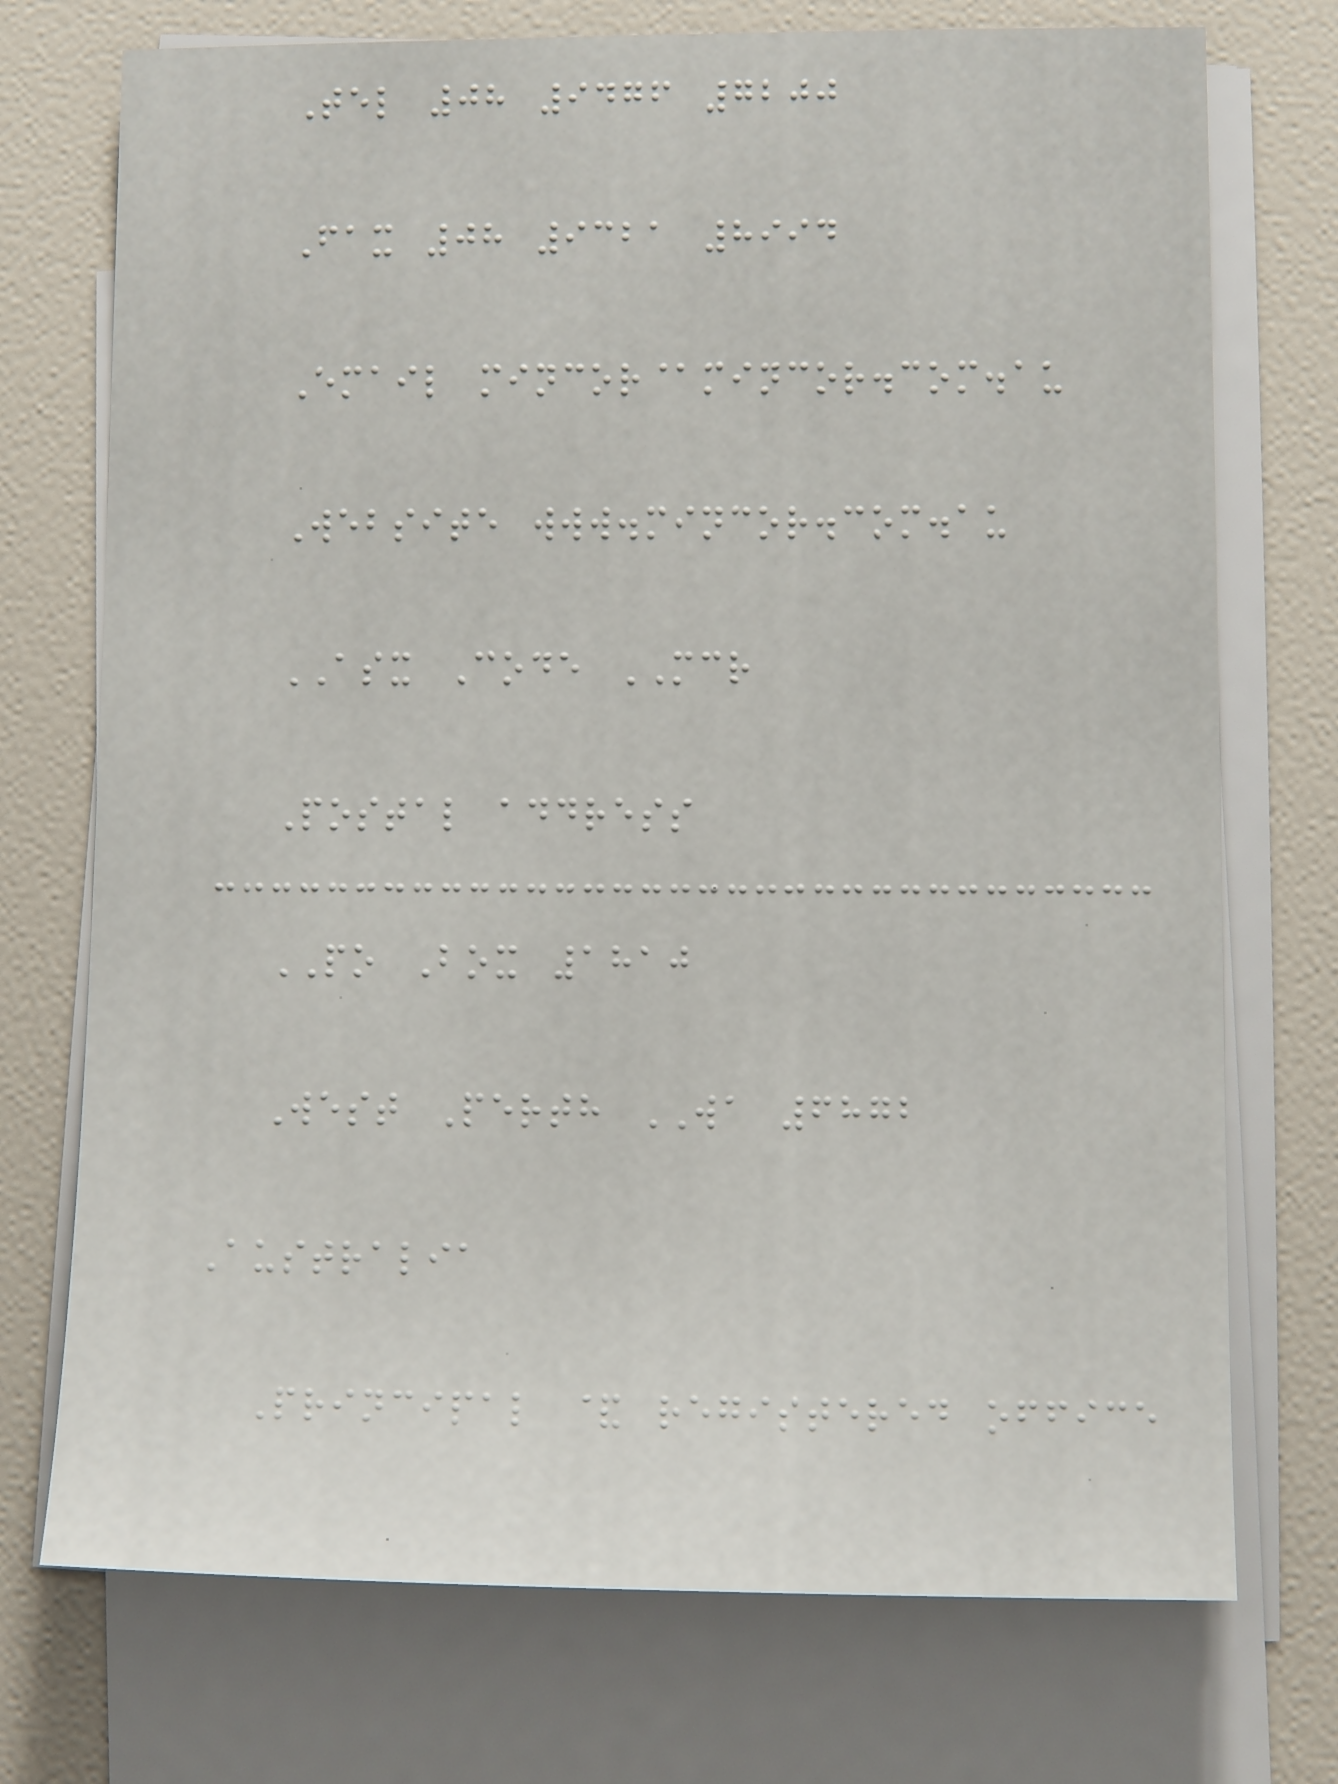Tel 08 9476 7200
Fax 08 9321 8994
Email mincor@mincor.com.au
Website www.mincor.com.au
ASX Code MCR
Postal address
PO Box 1810
West Perth WA 6872
Australia
Principal & registered office
